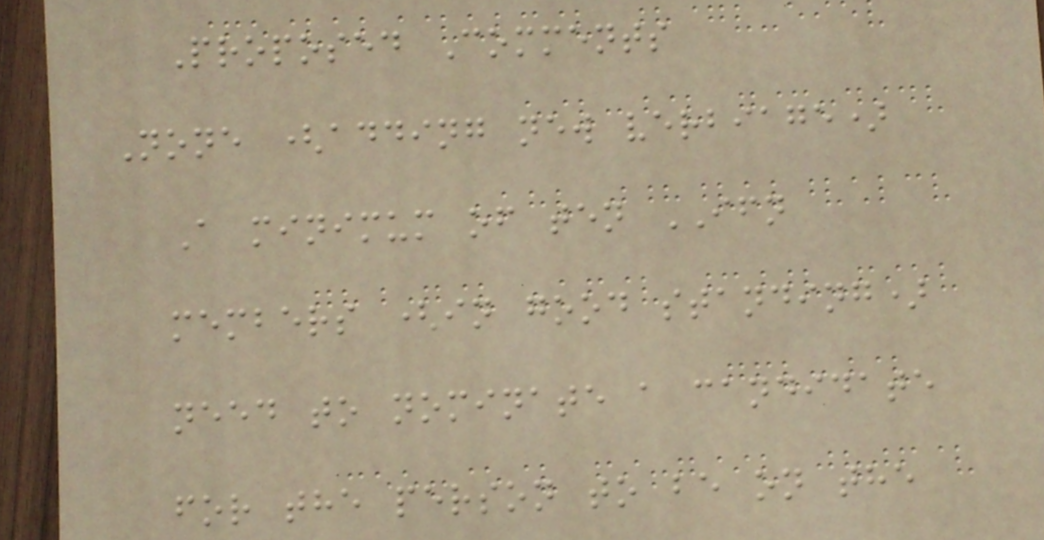Proposed Comments
None (adding new verbiage)
A minimum of ten IFN
members (in good standing)
need to nominate a candidate
for the person to be on the
